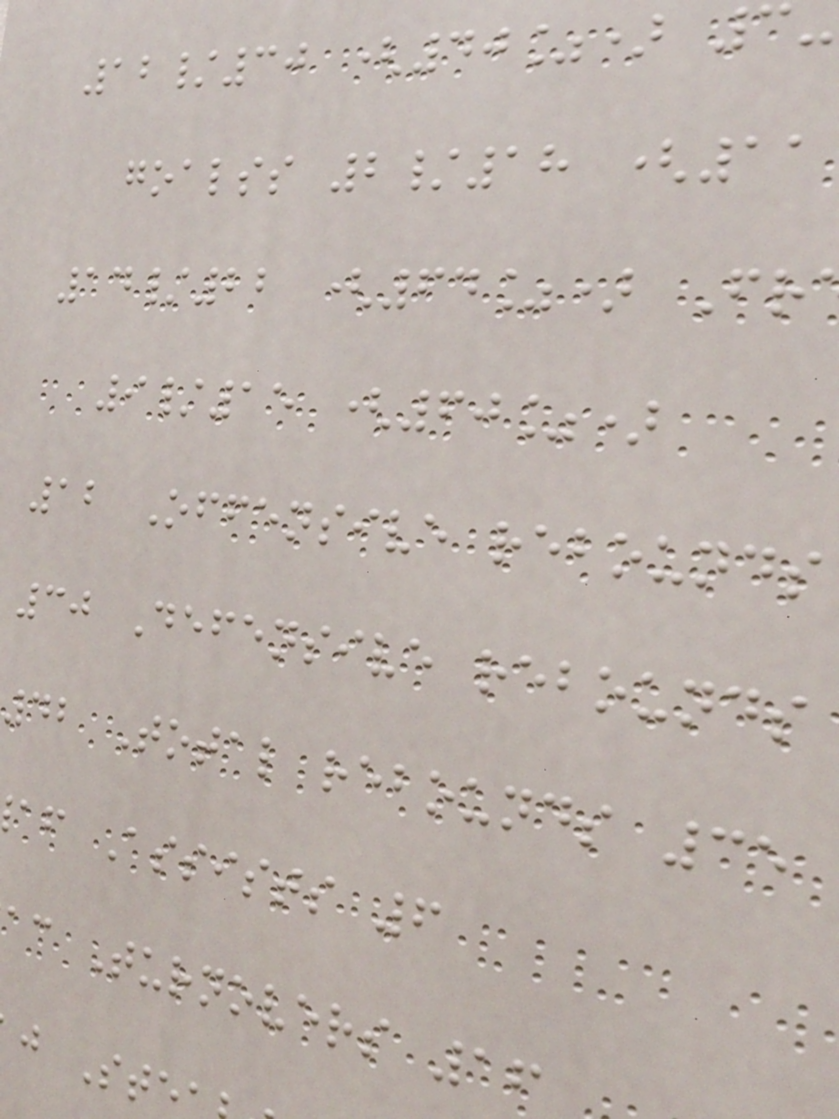12/30 (40%) 3
goalss 2/18 (11
14/22 (64%) Fr
9/15 (60%)
12 Offensive rebounds
30 Defensive rebounds
42 Total rebounds 35
af Assists 6
ac Turnovers 16
j Ste
